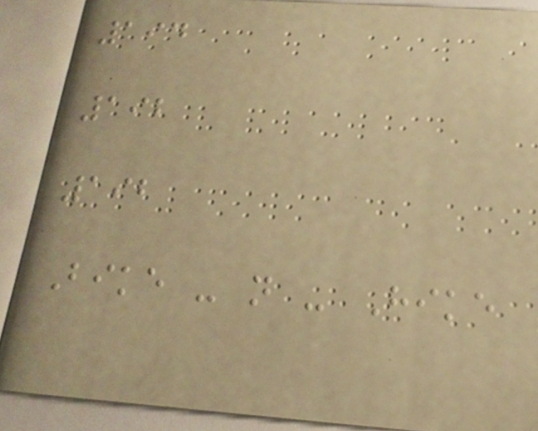194
192
192
Bike - n - Hike
